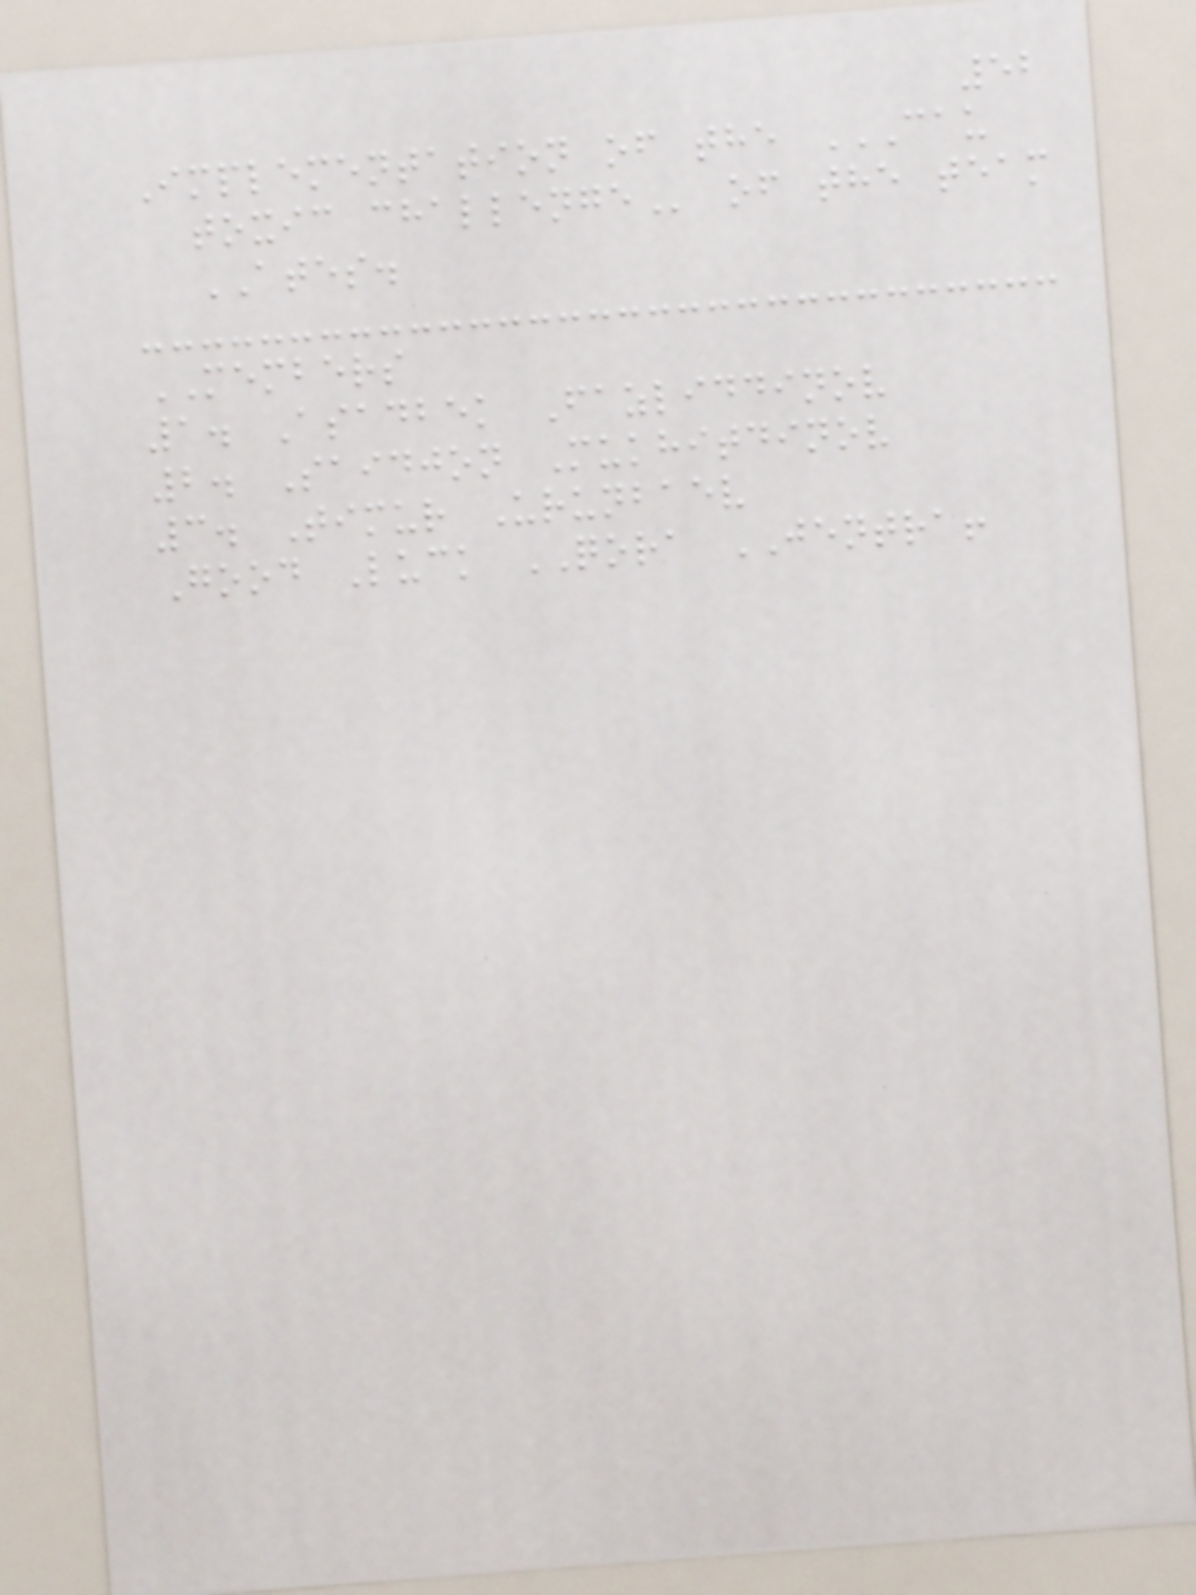52
Implementation of the CAU
TOXIC CHALLENGE of the team
ATES.
MEMBERS
1. Asadbek Fazliddinov
2. Saidjon Mukhitdinov
3. Timur Urunbaev
Good Luck QORA JENTRA!
